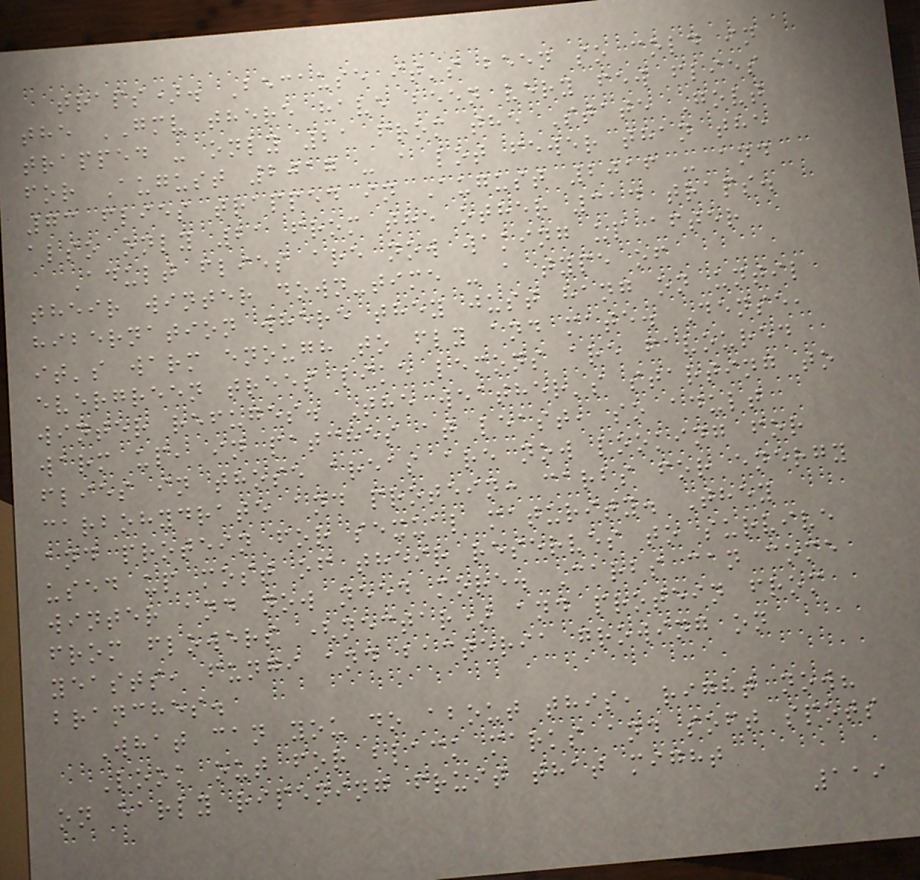traps). Because it's been so cold in
the GMV there have been very few flies
trapped - only 21 from the State Govt
for August 2017 - a lot fewer than the
73 flies trapped in August 2016 - and
also only 21 from the other 314 traps.
Adult flies are now waking up after
their winter down-time - a type of
hibernation where they just hang on until
it's warm enough to fly and mate. Dense,
evergreen trees like lemons are favoured
winter refuges. The weather's starting to
warm up, in patches at least, so adult
flies in those areas are now looking for
carbohydrate and protein: carbs for energy
and protein for sexual maturity. They
used up most of their reserves to survive
winter and now need more. Carbs can come
from flowers (nectar) and protein from
yeasts, fungi and bacteria growing on
branches.
What can you do about this, right now?
Look out for black marks and soft spots
on early ripening fruit that might
119
